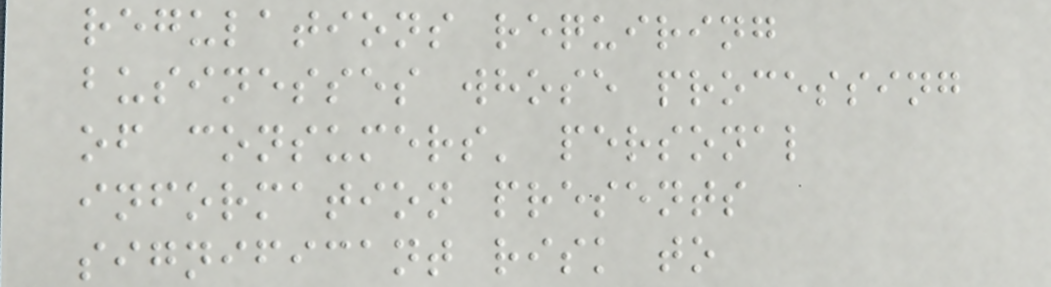regulations requiring
businesses whose processing
of consumers' personal
information presents
significant risk to
